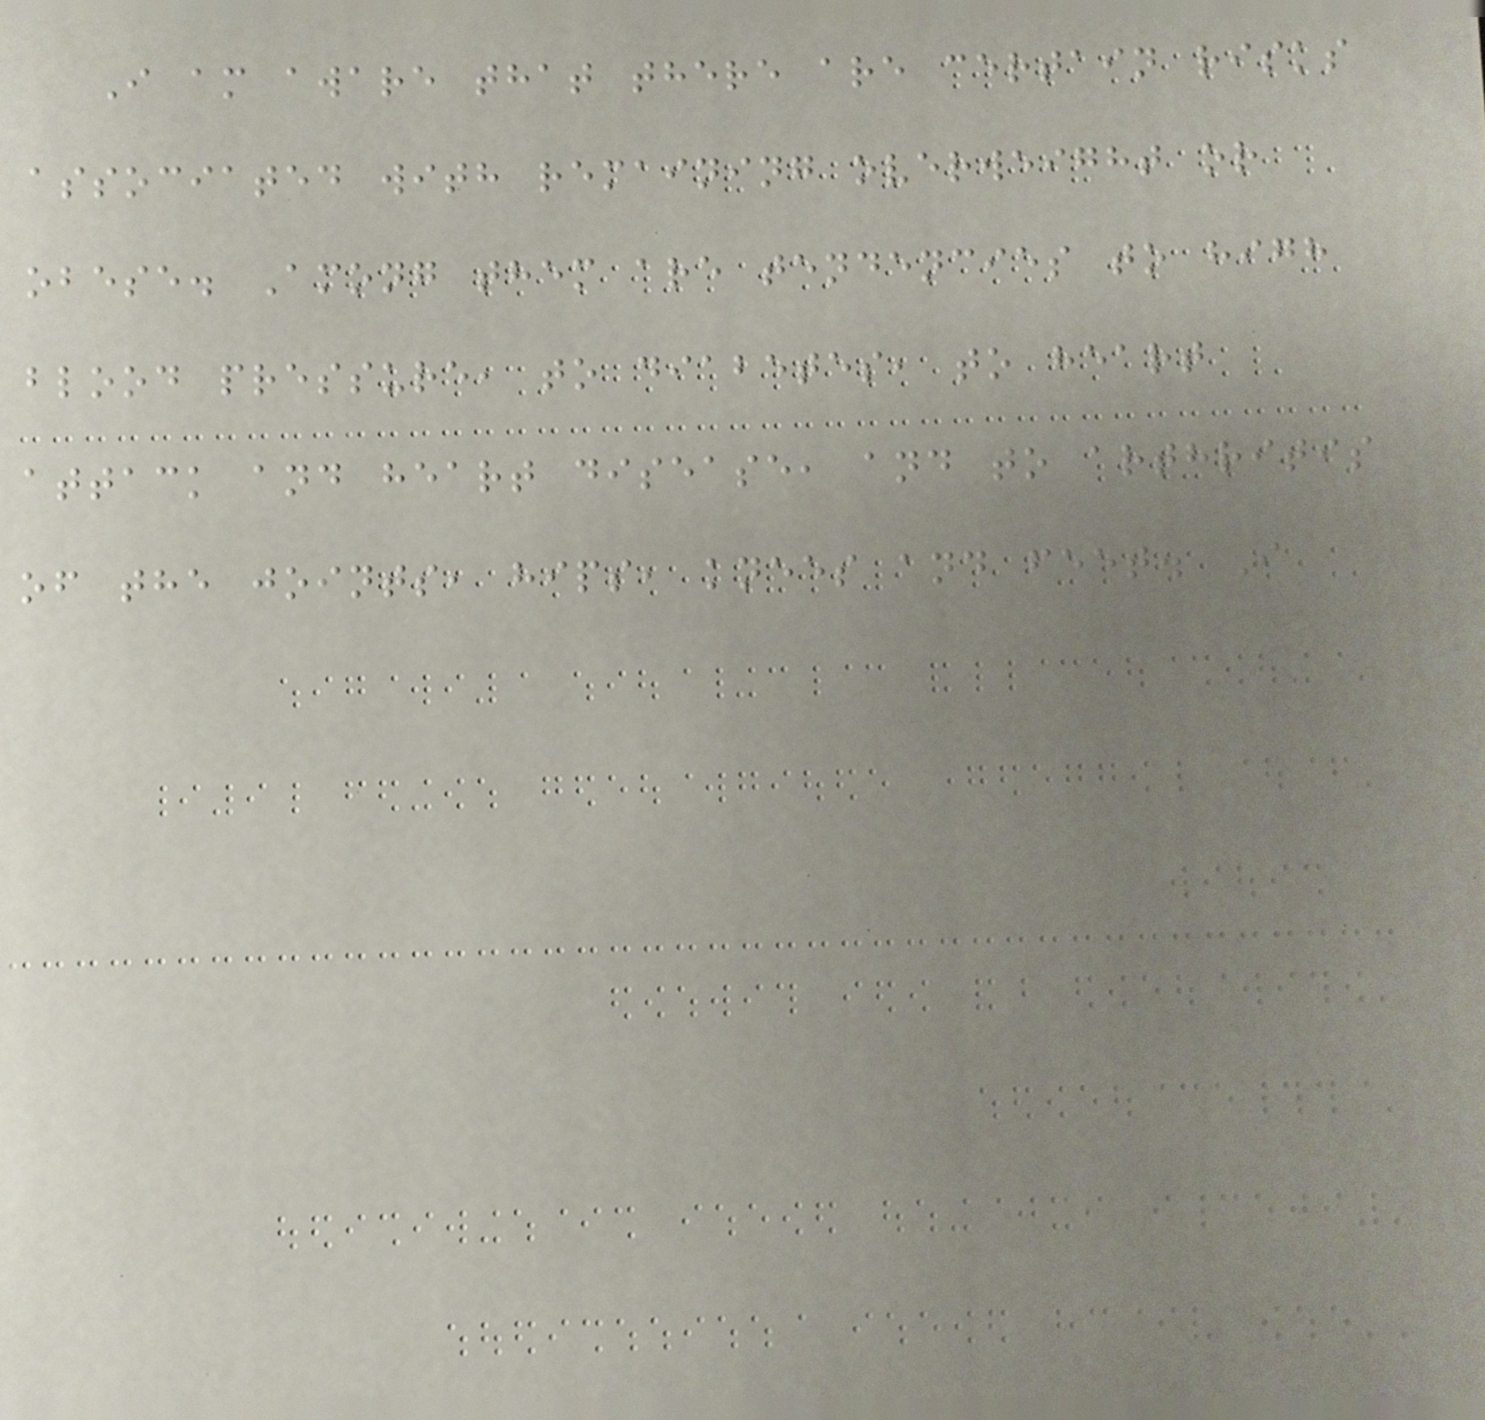I am aware that there are certain risks
associated with remaining overweight or
obese. Among them are tendencies to high
blood pressure, to diabetes, to heart
attack and heart disease, and to arthritis
of the joints, hips, knees and feet. I
